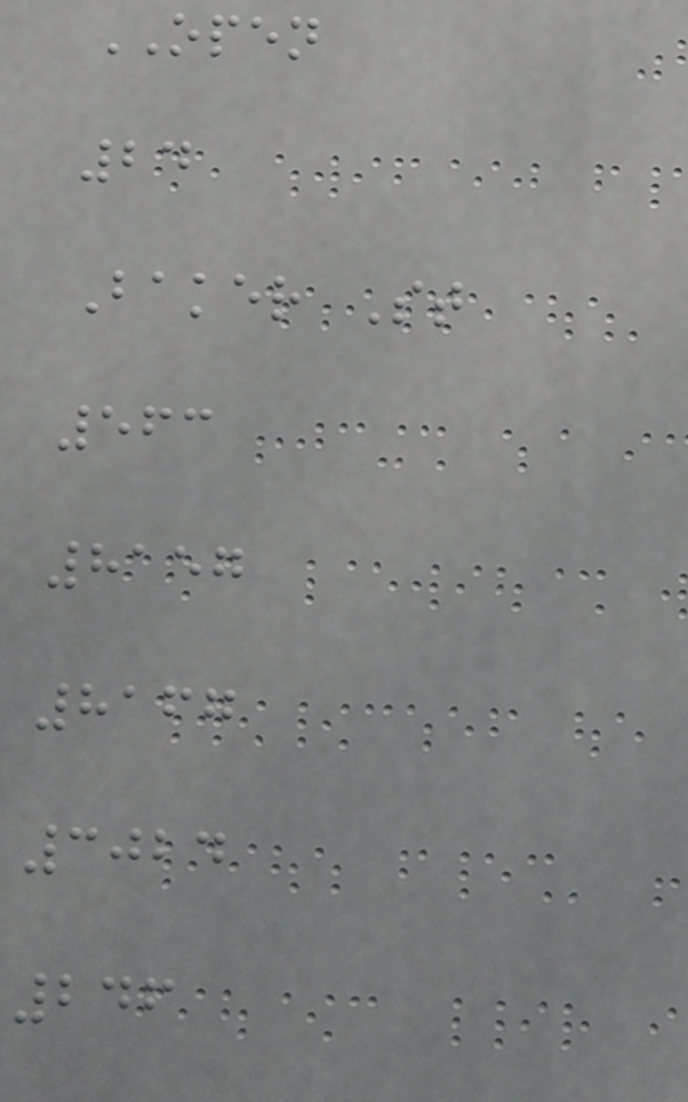OPEN
24
Baker St
563
8157
8167
3024
246
